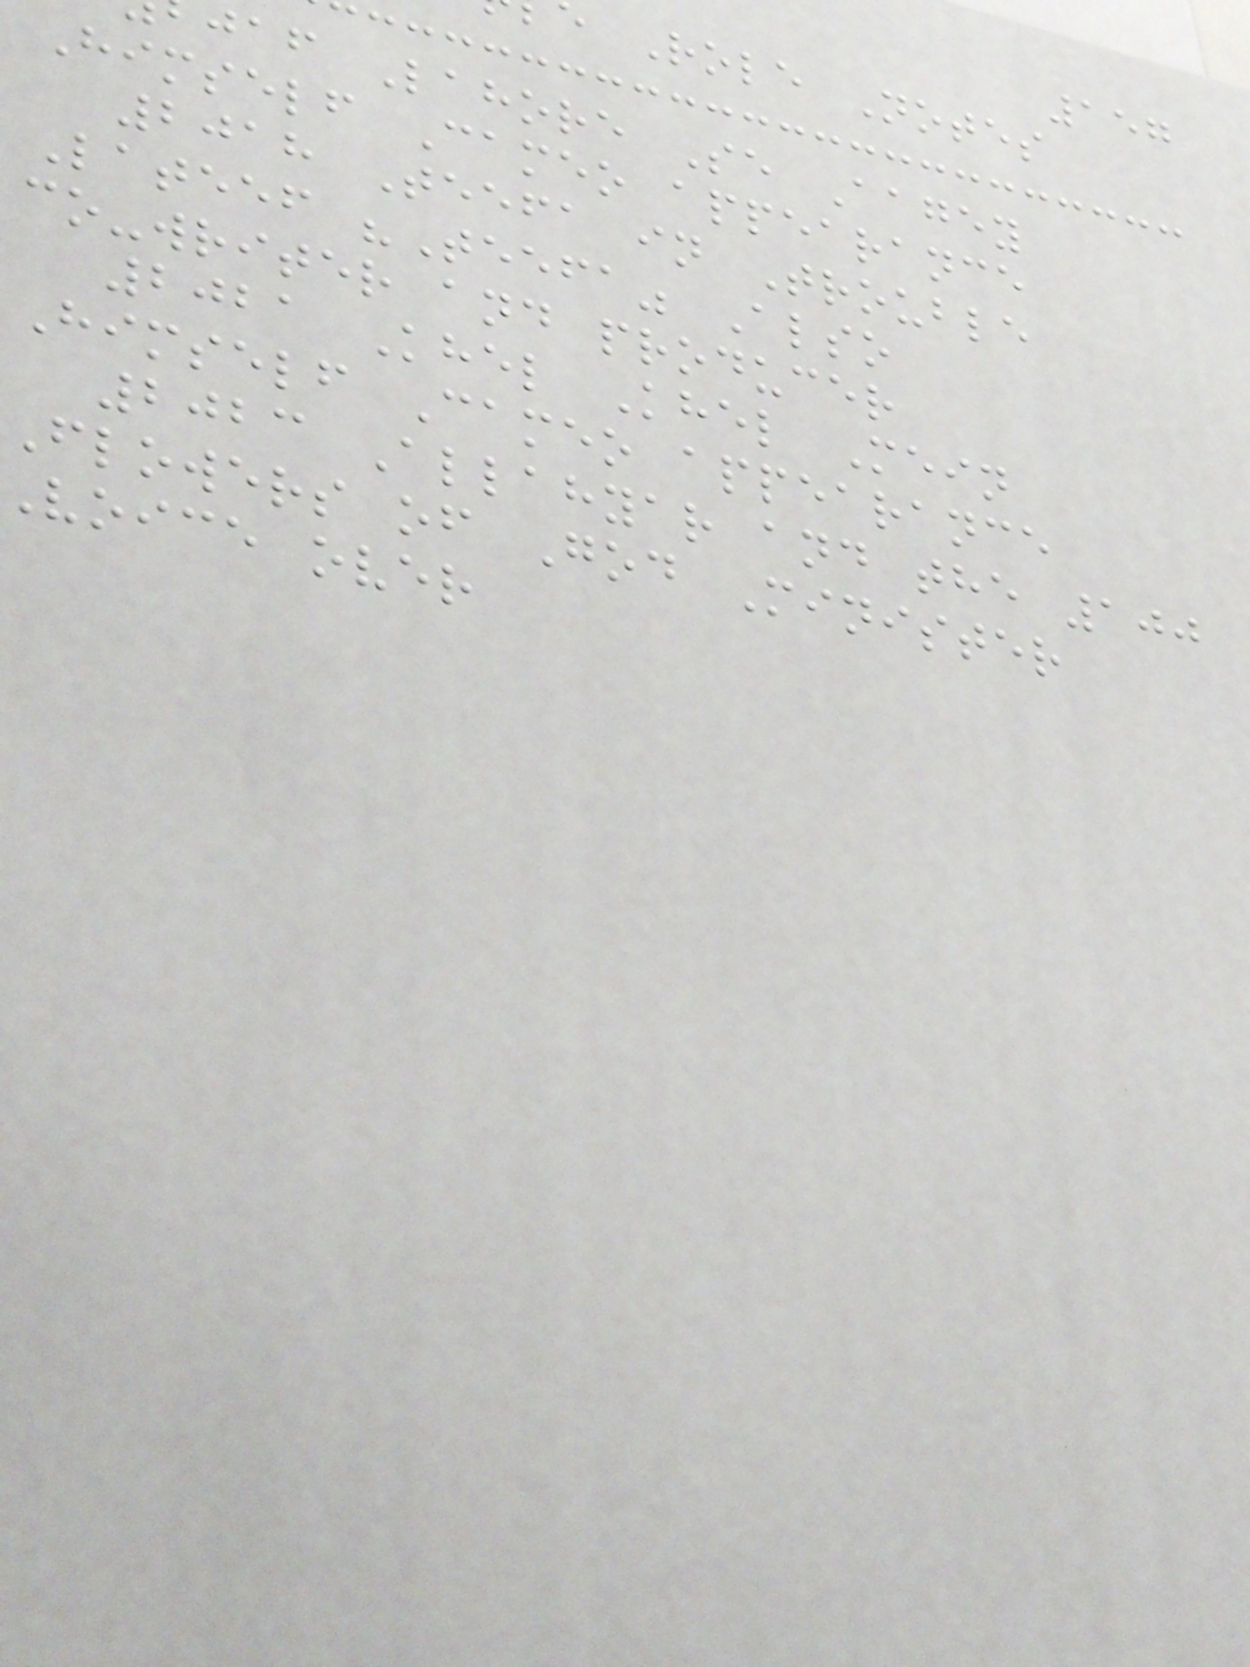157
Role Notes
jaf Lahore Se Aagey
Himself Cameo appearance
2018 Teefa in Trouble
Lateef "Teefa" Also
co-writer and producer
2021 Khel Khel Mein
Himself Cameo appearance
2023 Allahyar and the 100
Flowers of God Minister
voice over
